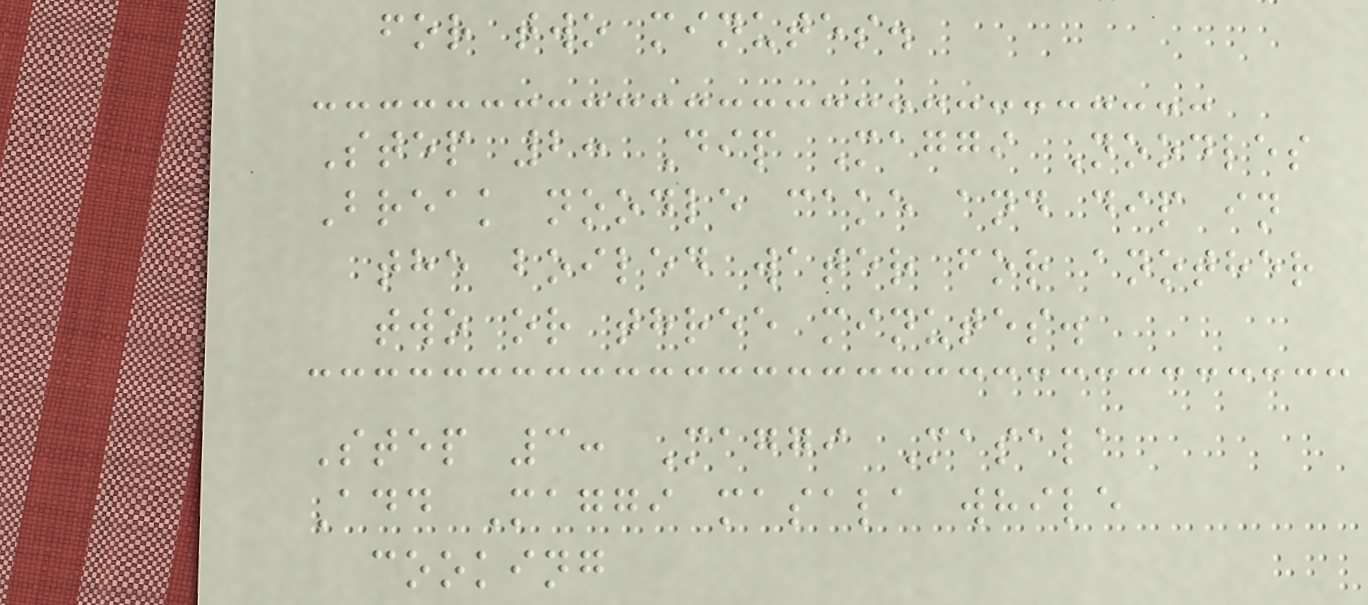for two minutes.
Step 2: Dip Maggi Noodles
Break noodle cake and dip in
the boiled water for another
two or three minutes.
Step 3: Maggi Masala
Add Maggi masala while
cooking
